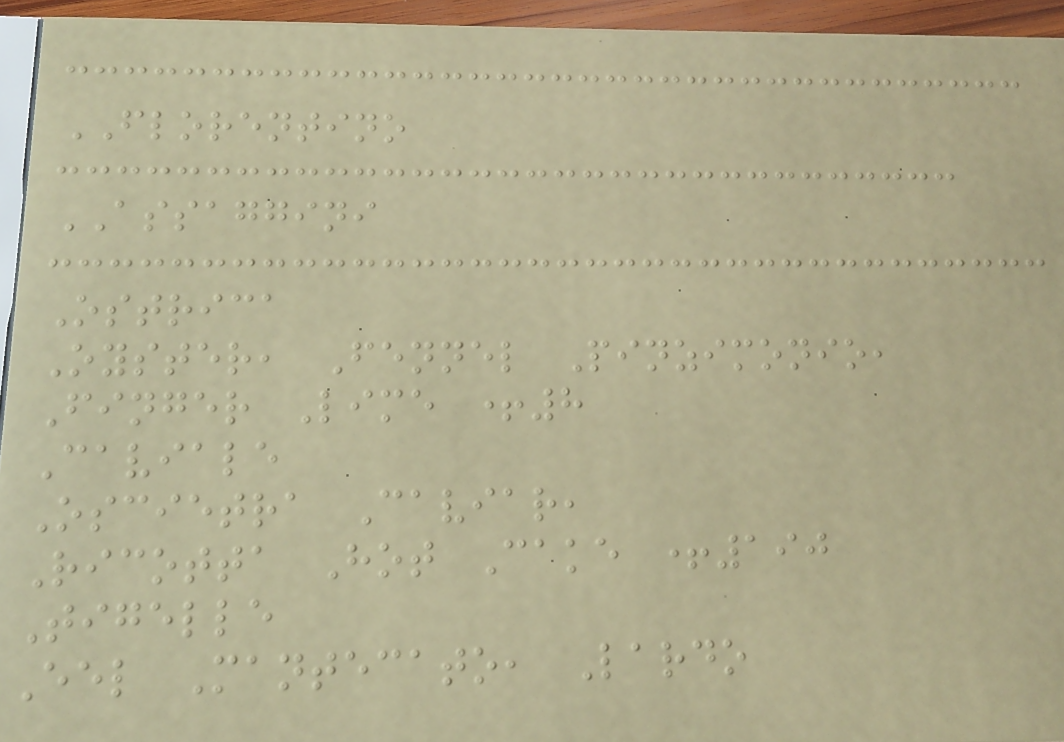FLORENTINO
ASSAGGINI
Ostrica
Oyster, Fennel Pinzimonio,
Finger Lime +8
Caviale
Oscietra Caviar,
Ricotta Hot Cake +190
Tigelle
Eel Mantecato, Lardo
